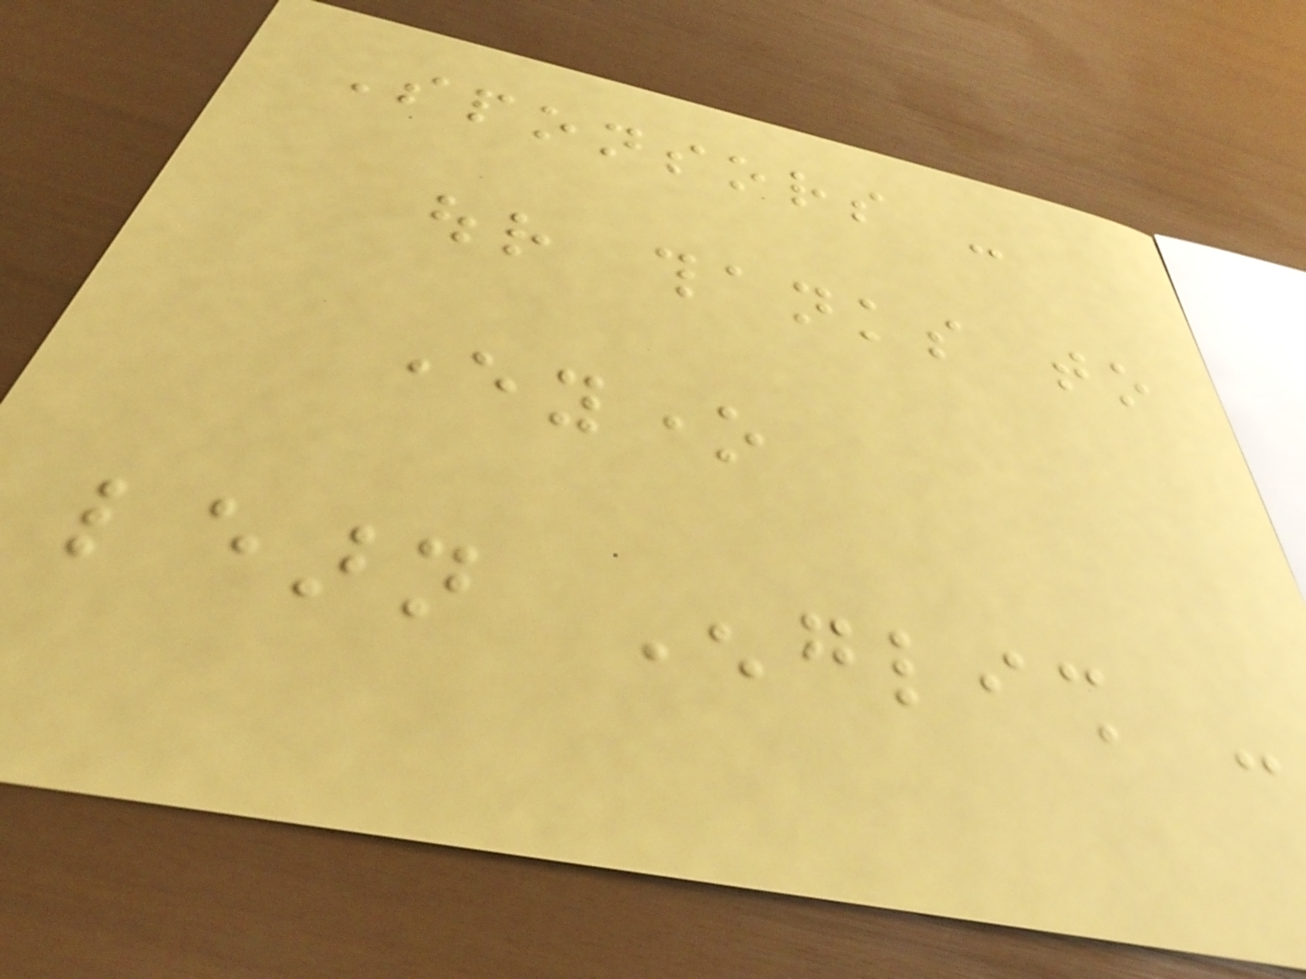Sponsors -
our thanks to
everyone
learn English -
